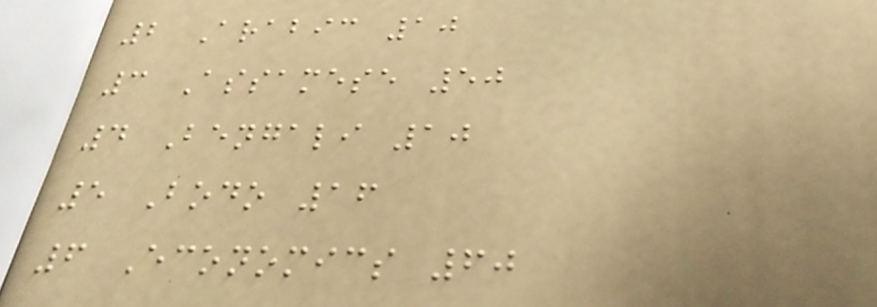2 Arabic 10
3 Assamese 50
4 Bengali 10
5 Bodo 16
6 Economics 60
